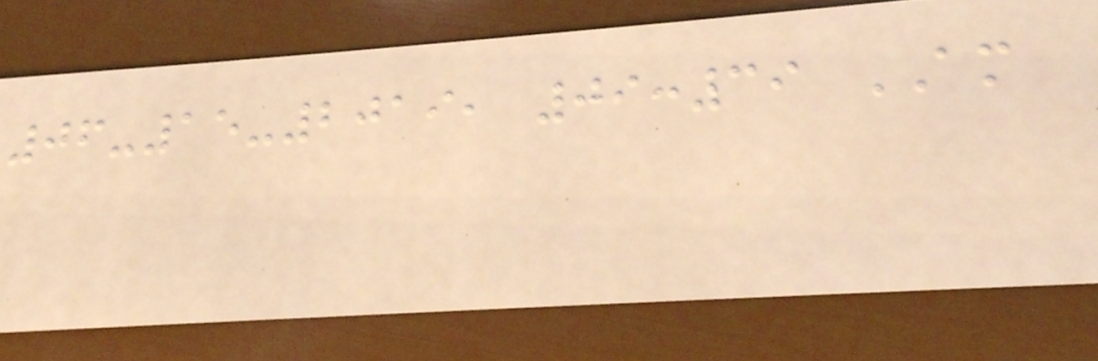06-15-2019, 09:39 AM
